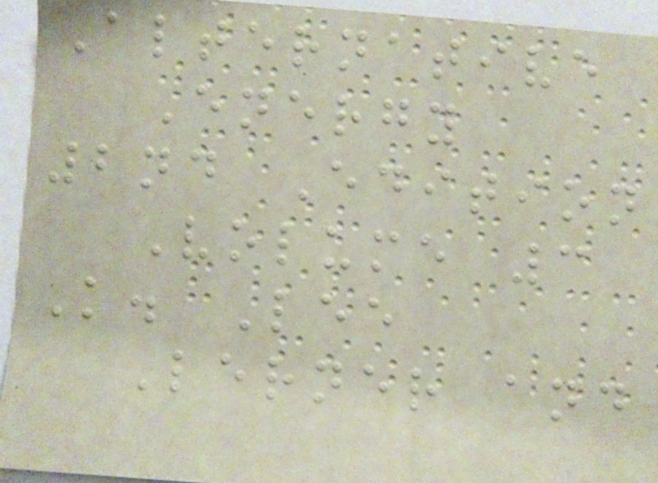Alternative
Energy
2nd Edition
Volume 3
K. Lee
Lerner and
